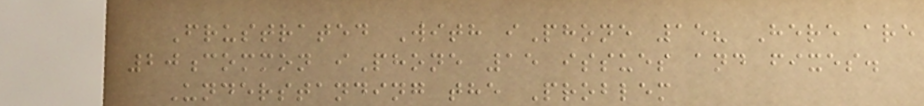Frustrated With iPhone 15? Here are
20common iPhone 15 issues and fixes.
Understanding the Problem
